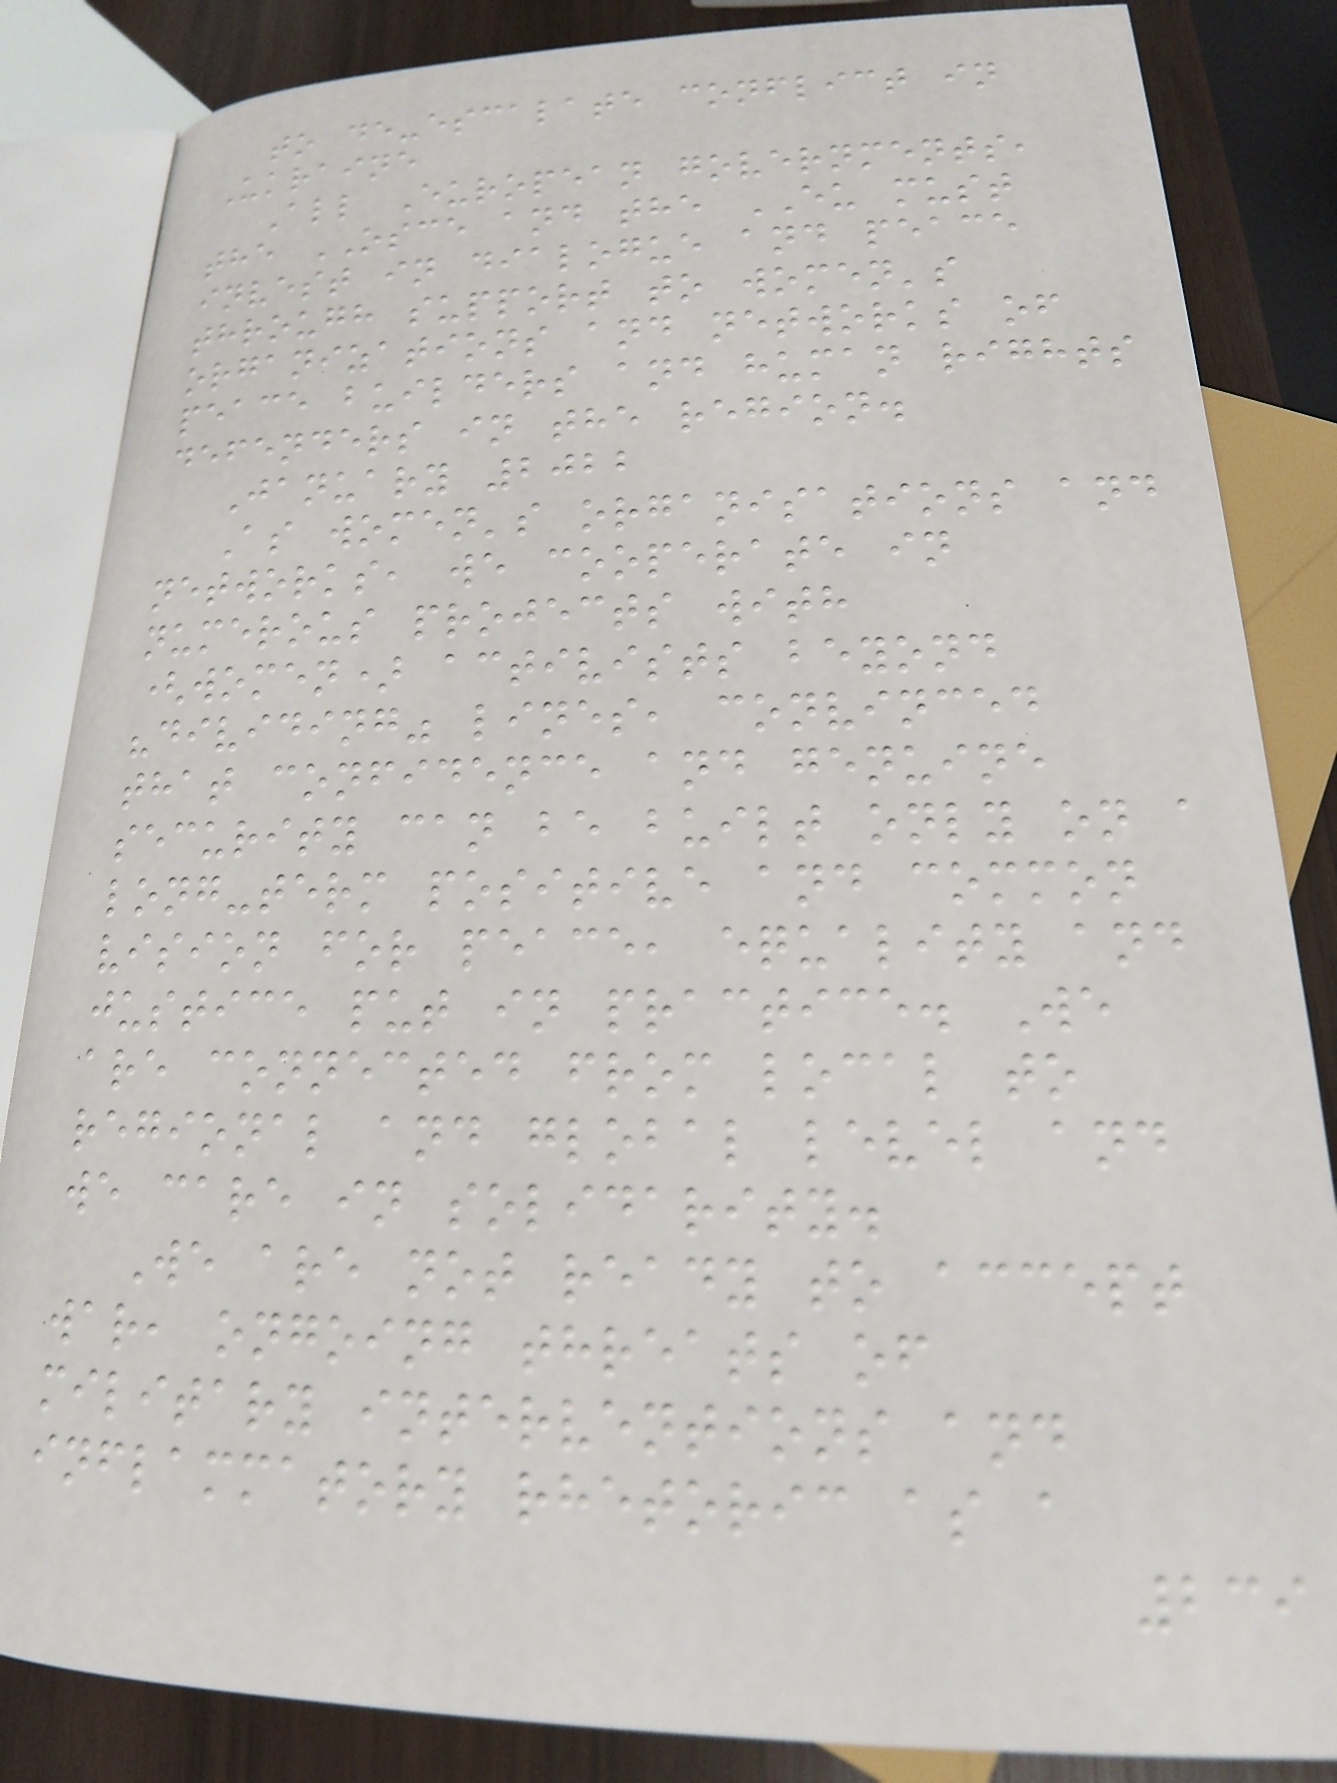to de-escalate conflict in
Ukraine
All European governments,
the OSCE and the EU must
invest in dialogue and peace
through support to women's
organizations and networks of
peace builders and human rights
defenders in the region.
January 2022
As women's organisations and
networks, we cooperate in
numerous projects with
(women) activists beyond
"dividing" lines, convinced
that confidence and genuine
security can be built only on a
long-term positive and common
vision for peace, equality and
justice put in practice. We
are connected from local to
regional and global level and
we care in solidarity.
We are not ready to accept
war, ongoing threats of
military interventions and
inflammatory rhetoric as a
239
